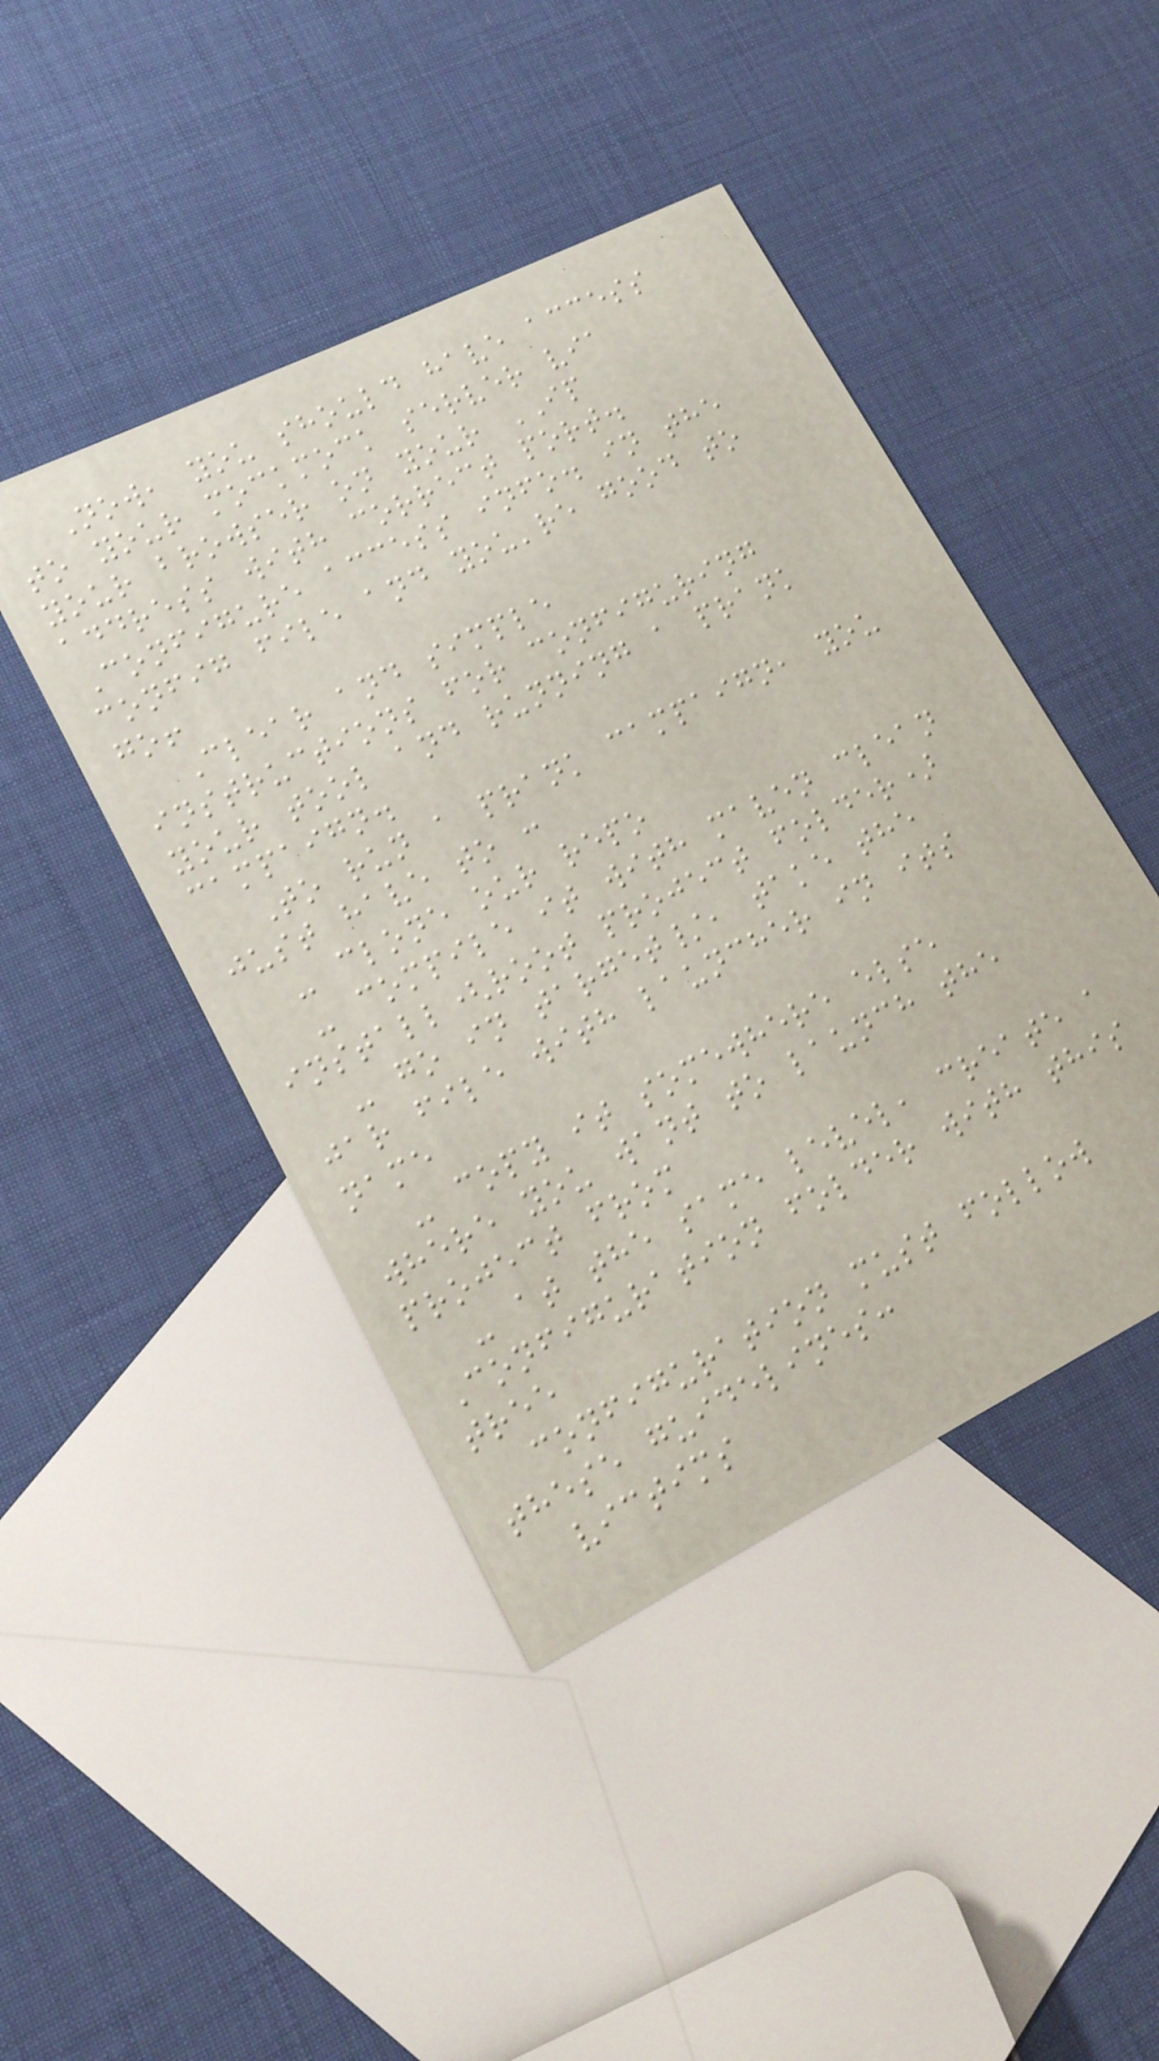Now, you should have access
to your mockmock server via
your browser on your IP
address with correct port.
Configure access info. in the
config file and you're good to
go!
Clear and simple
instructions for configuring
your tool and running a prank
campaign.
To run a prank campaign, you
just have to :
- clone our repo
- compile it with maven clean
install(root project folder)
- go in target/, take the
jar file with launcher in its
name
- copy it somewhere else
where you want to launch the
project from
- at the same level, create a
Configuration folder with this
tree
configuration must follow
these guidelines:
victims
